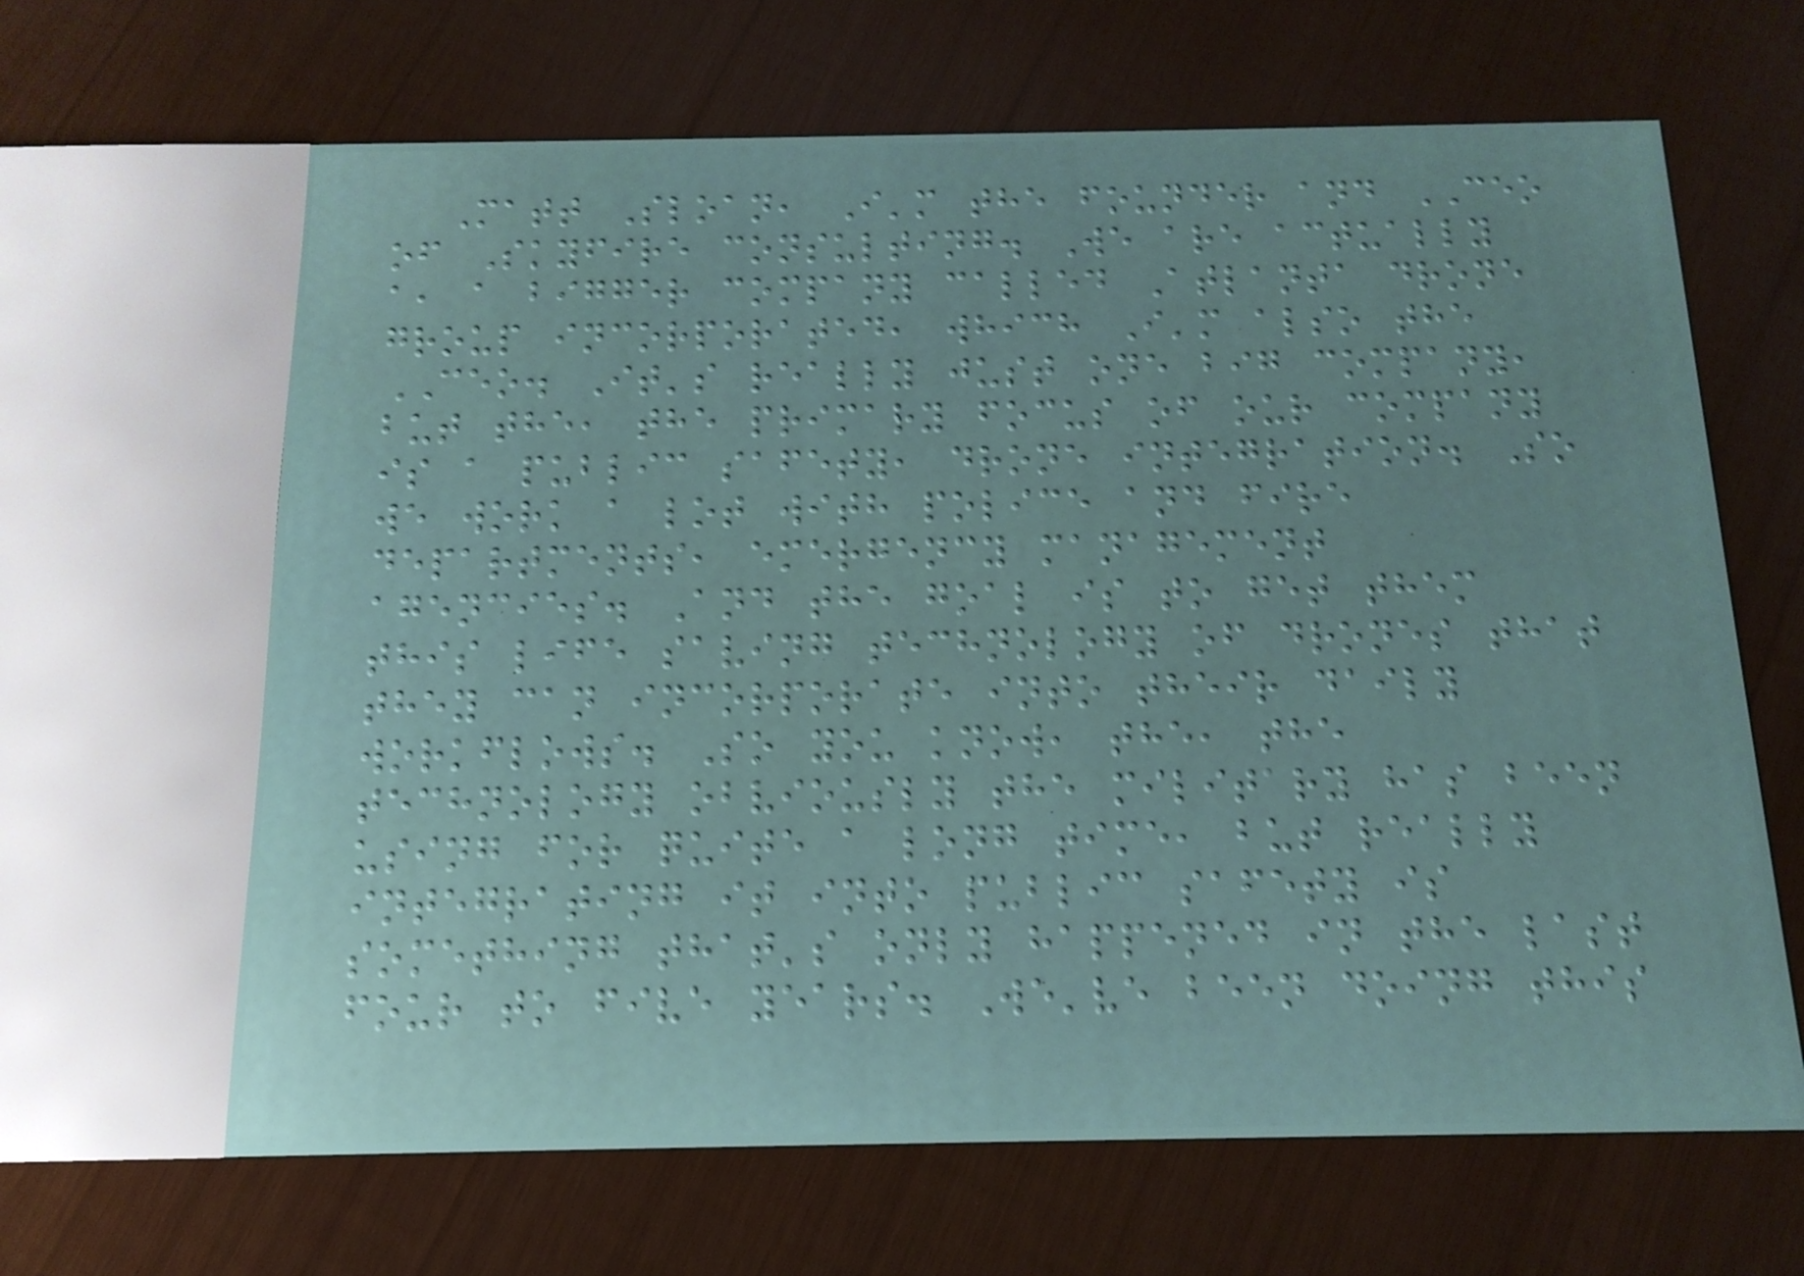Matt Sloan, I'm the founder and CEO
of Skyfire consulting. We are actually
a, a bigger company called Atlanta drone
group incorporated, which I'm also the
CEO. It's really just one big company,
but the, the primary focus of our company
is a public safety, drone integration. So
we work a lot with police and fire
departments, emergency management
agencies. And the goal is to get them
this life saving technology of drones that
they can incorporate into their daily
workflows. So you know, the, the
technology obviously the military has been
using for quite a long time, but really
integrating it into public safety is
something that's only happened in the last
four to five years. We've been doing this
